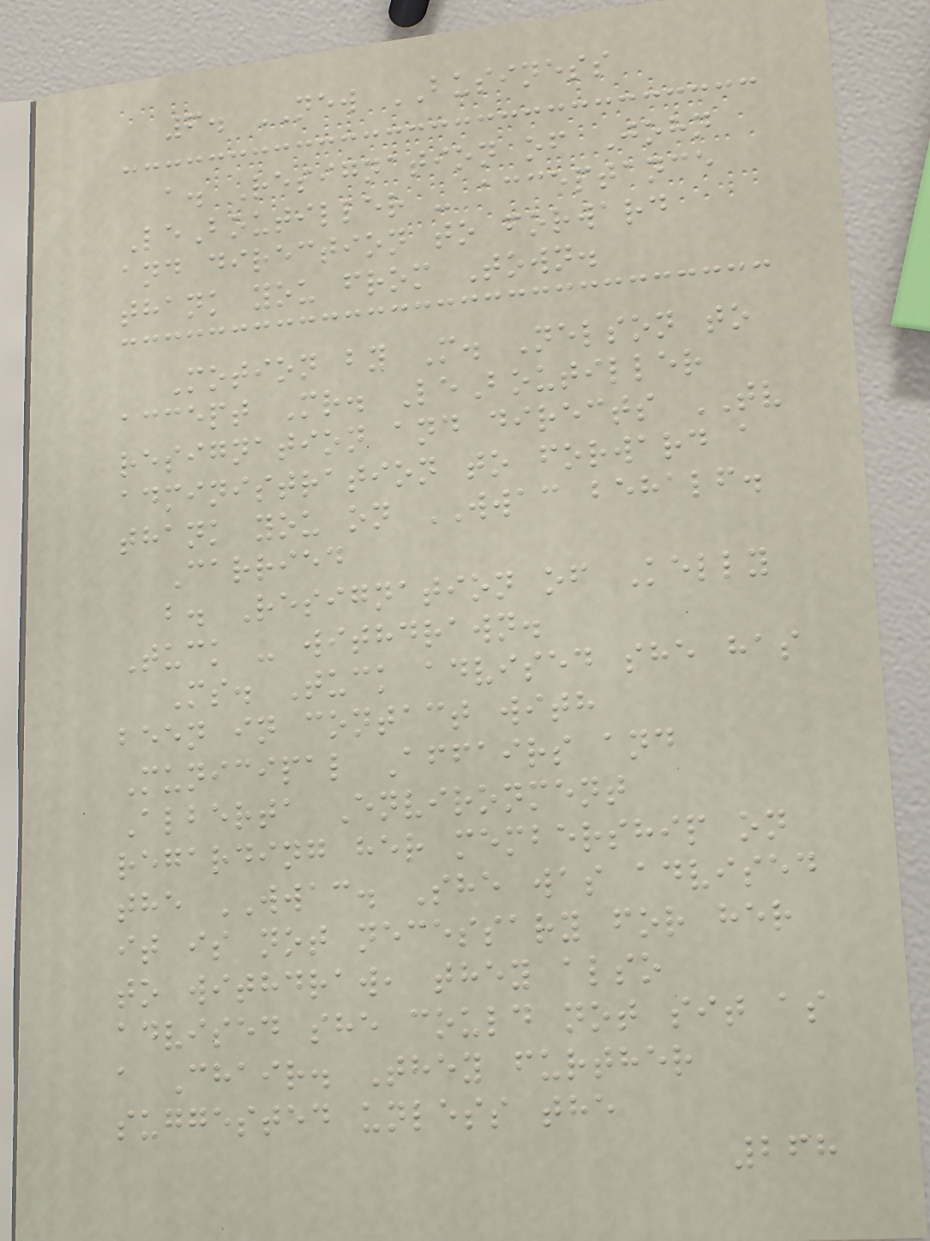6. NEW BUSINESS
a. Resignation of John
LeBoutiller - acceptance
and direction to forward
thank you from Town.
Motion by M. Nelson to
accept Mr. LeBoutiller
resignation and directs TV
administration to forward a
thank you on WWAC behalf.
Carried
b. Resignation of Kelly
Tuck - withdrawn.
Ms. Tuck advised she has
been in contact with
Municipal Affairs and
Alberta Environment
regarding her membership on
the WWAC. She was advised
it is not necessary for her
to withdraw, they also
advised she could not sit as
a Chair. They further
suggested unless the
268
